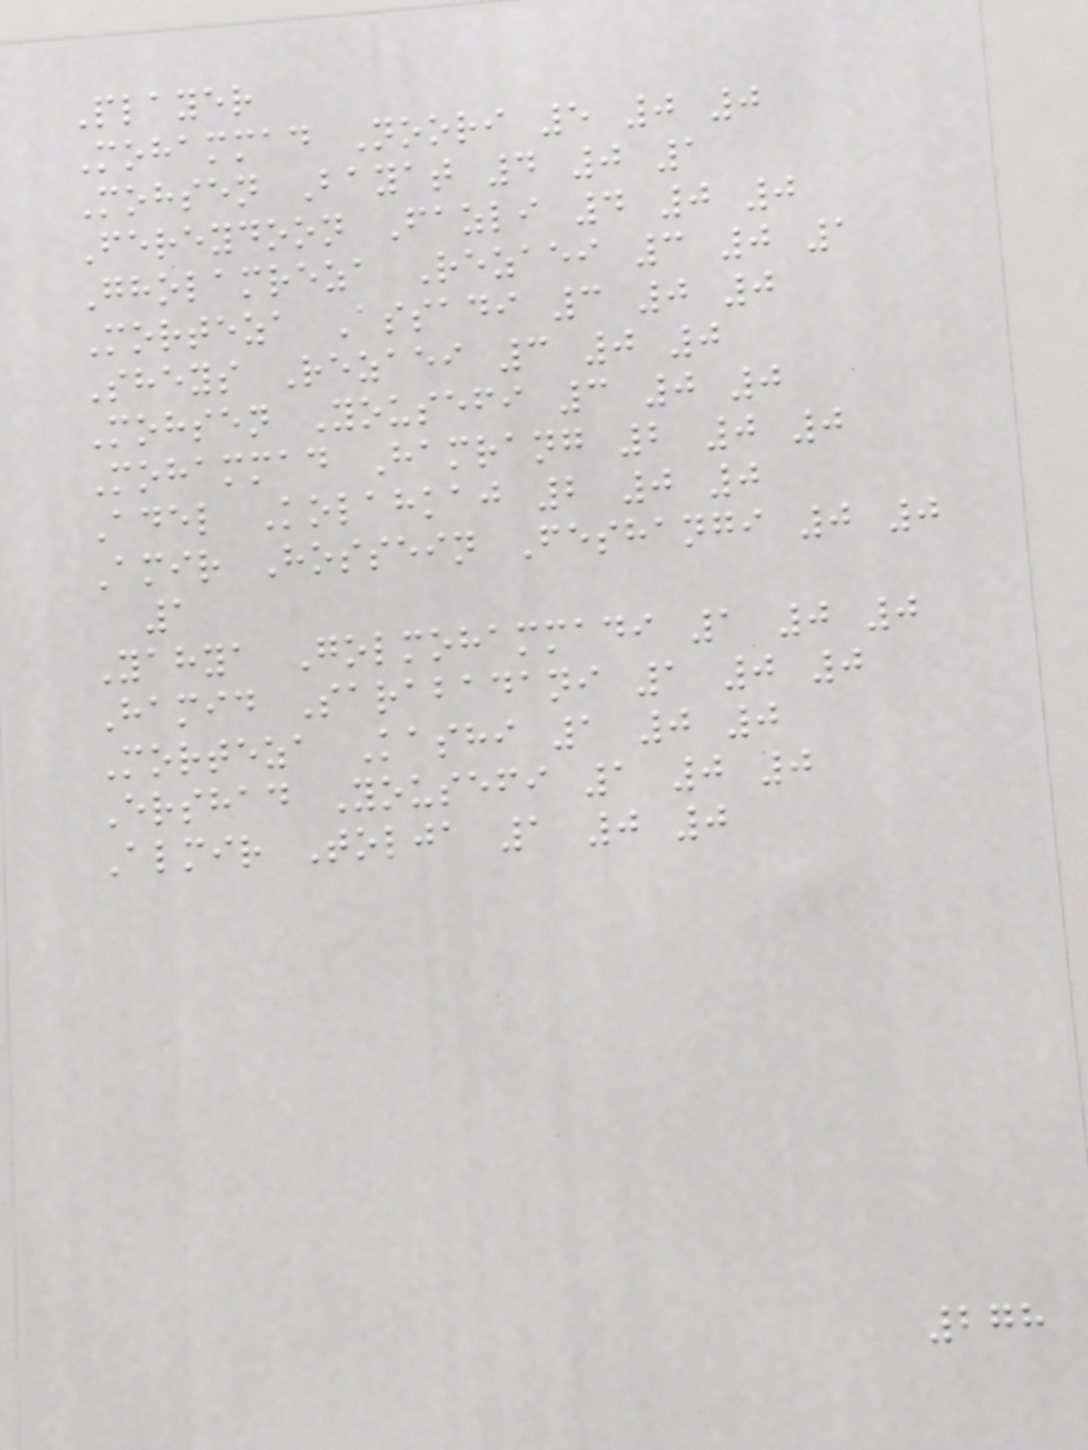Player
Mohammad Noori 5 0 0
Mohsen Bayat 4 0 1
Fereydoon Fazli 4 0 0
Gholamreza Rezaei 3 0 1
Morteza Assadi 3 0 0
Sheys Rezaei 3 0 0
Mohsen Yousefi 3 0 0
Mohammad Hamrang 2 0 0
Adel Kolahkaj 2 0 0
Amir Hossein Feshangi 0 0
1
Yahya Golmohammadi 1 0 0
Hamid Sarabadani 1 0 0
Morteza Kashi 1 0 0
Ershad Yousefi 1 0 0
Almir Tolja 1 0 0
278
